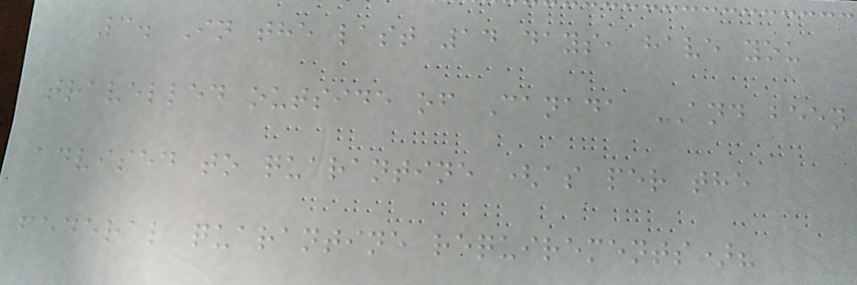3. In the last 14 days, have you
travelled outside of Canada AND been
advised to quarantine (as per the
federal quarantine requirements)?
